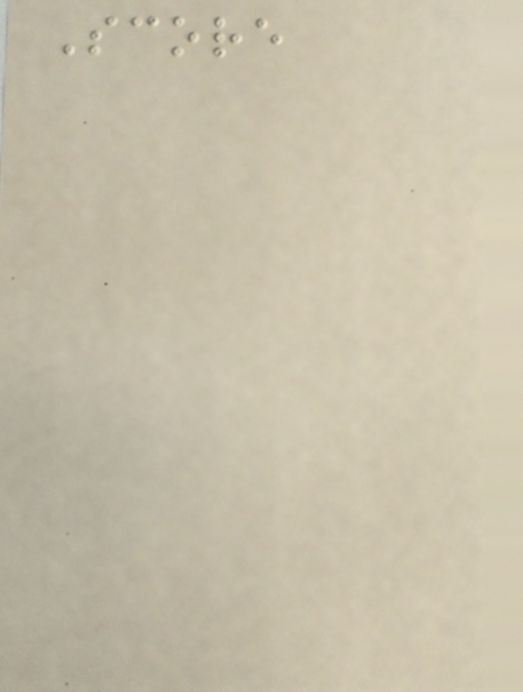Score
